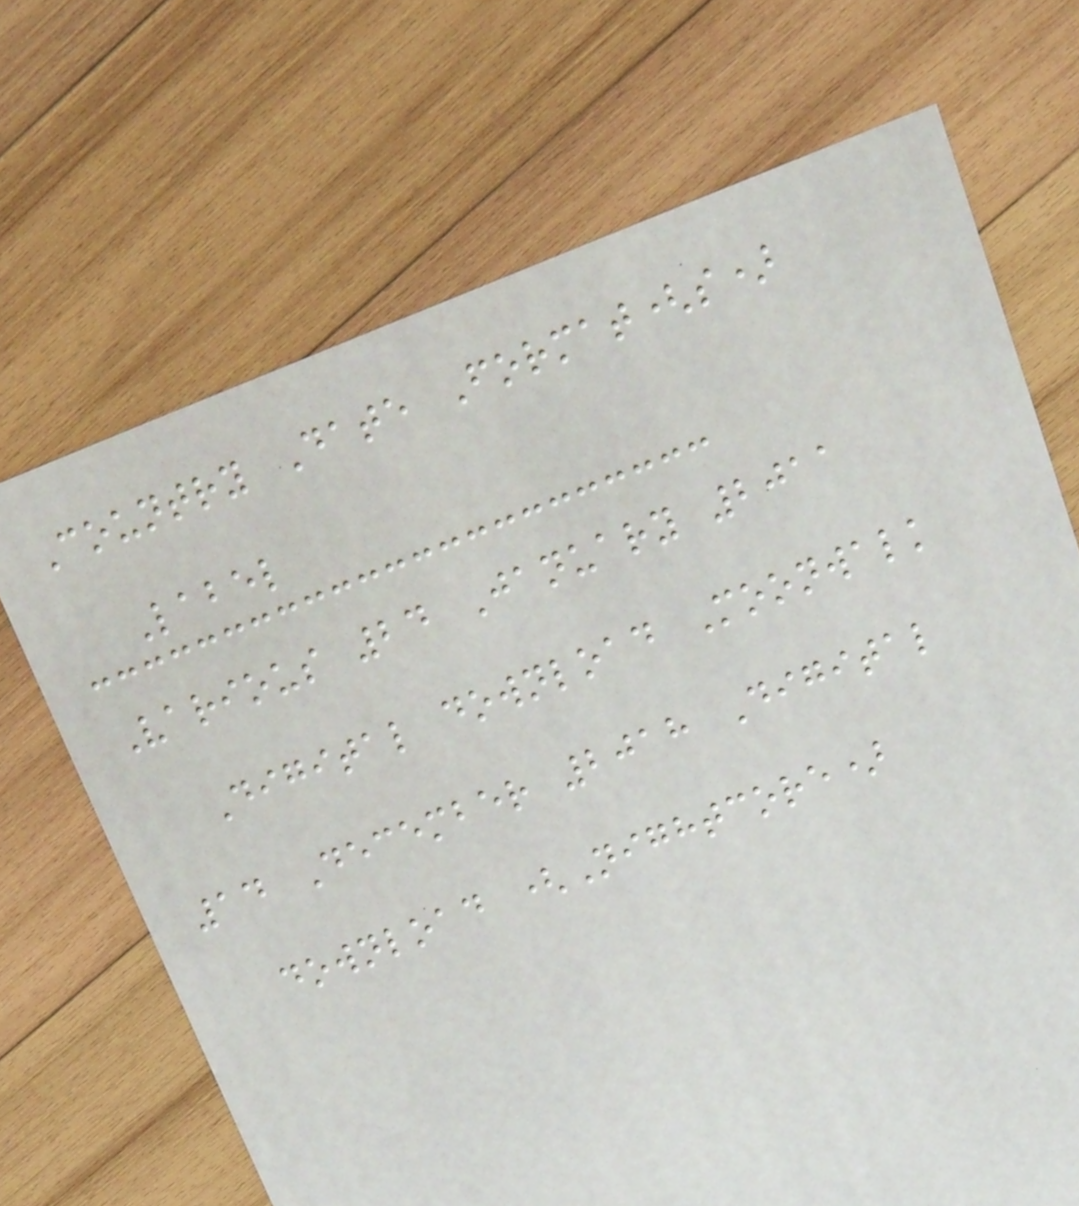Country Date Format(s)
Label
Various 24 January 2011
Digital download Moonwalk
14 December 2018 Digital
download (Nightcore)
